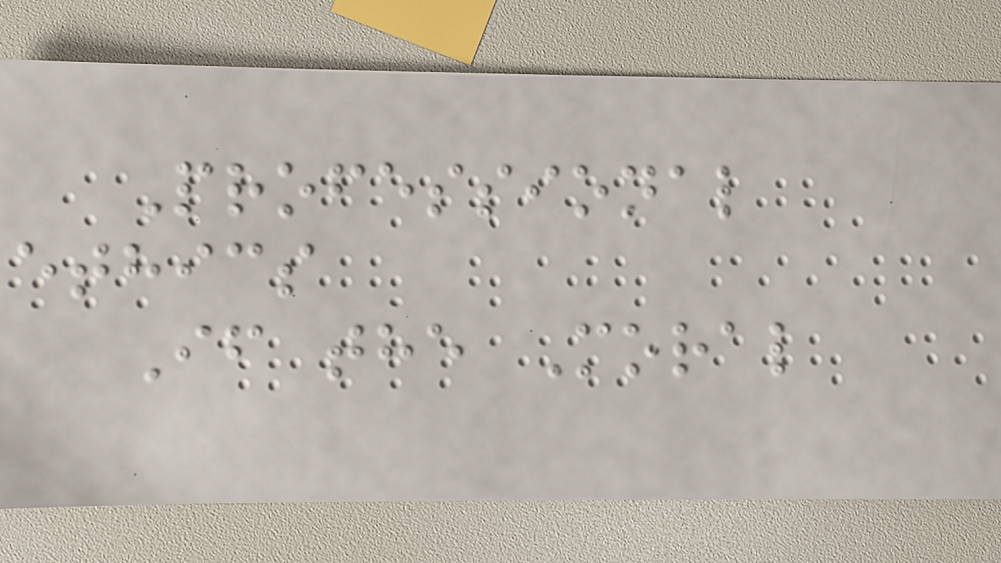Professional
ethics
If the Moral
